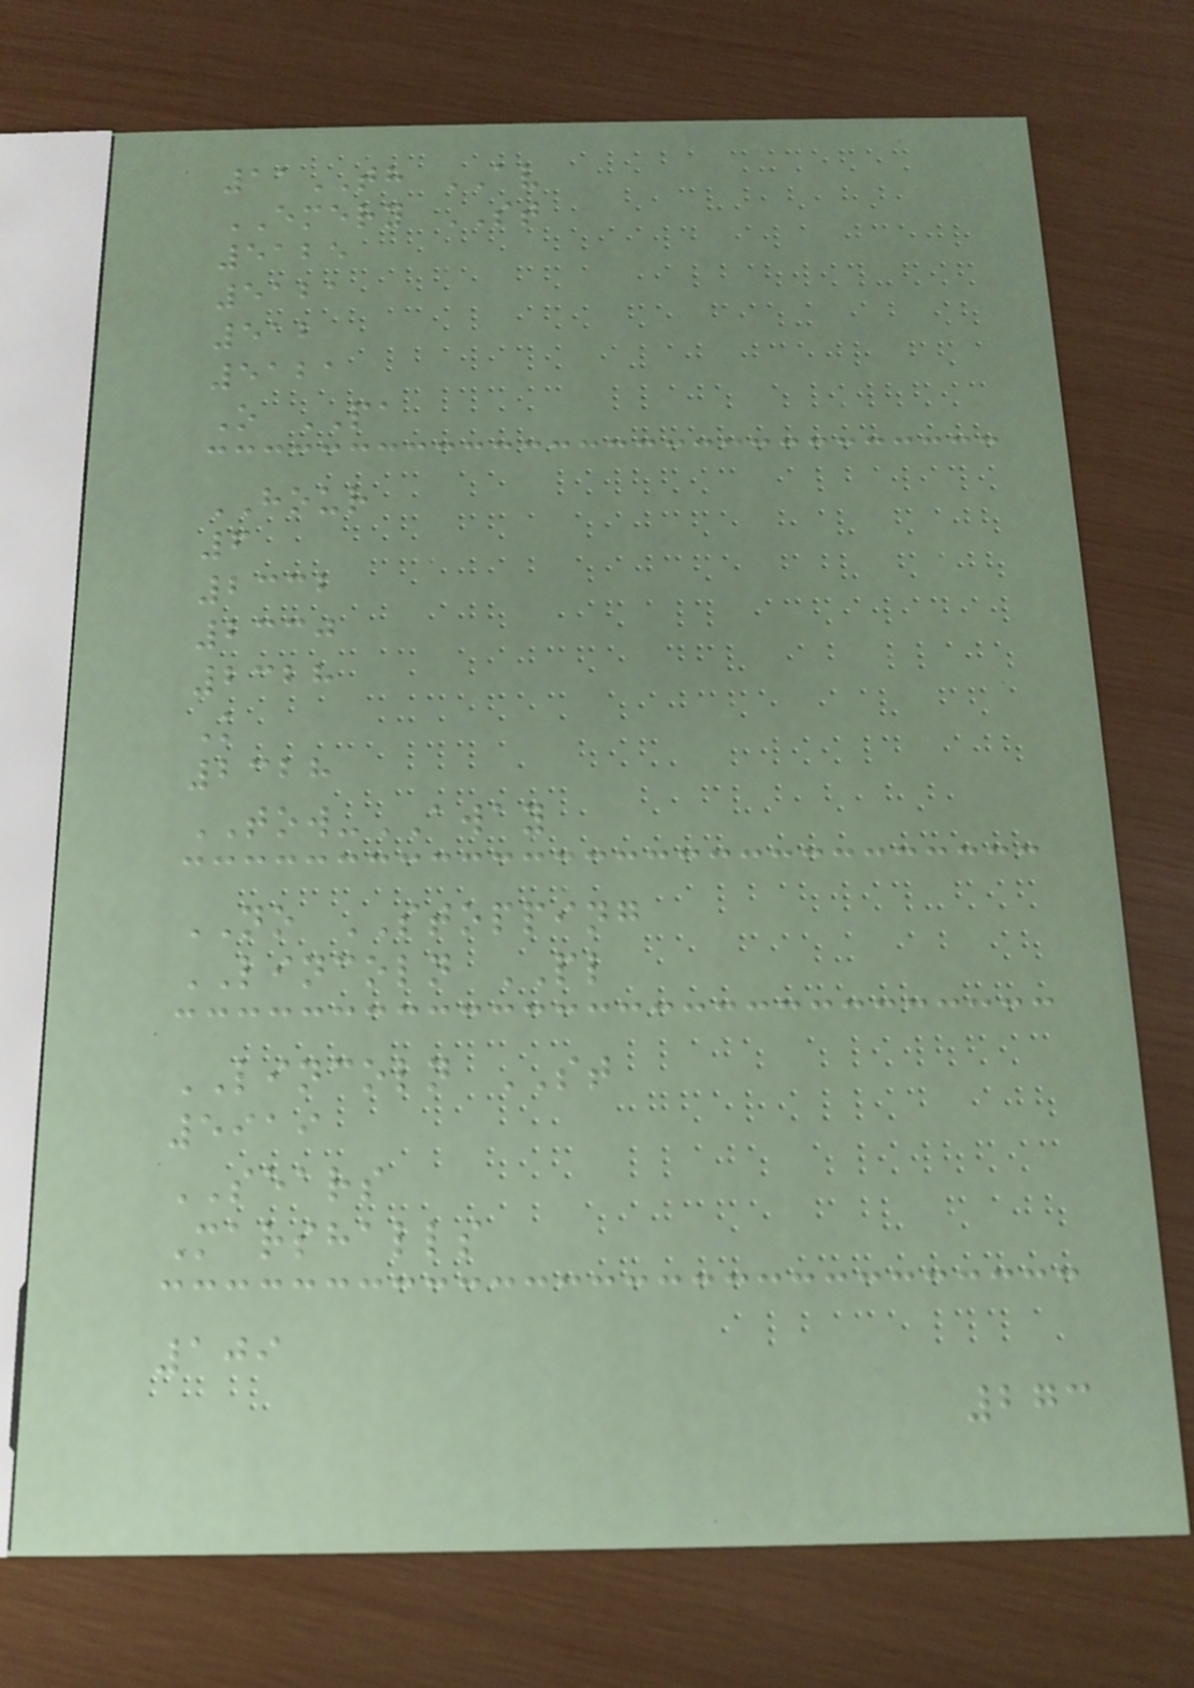11TH AV
EMERY ST
5125
5121
512
5121
O PA
HOUR
6
2332
2330
2328
K
2328
TOW-AWAY
NO STOPPING
LINCOLN PL
LINCOLN ST
5919
SEARS
Marshalls
109
273
